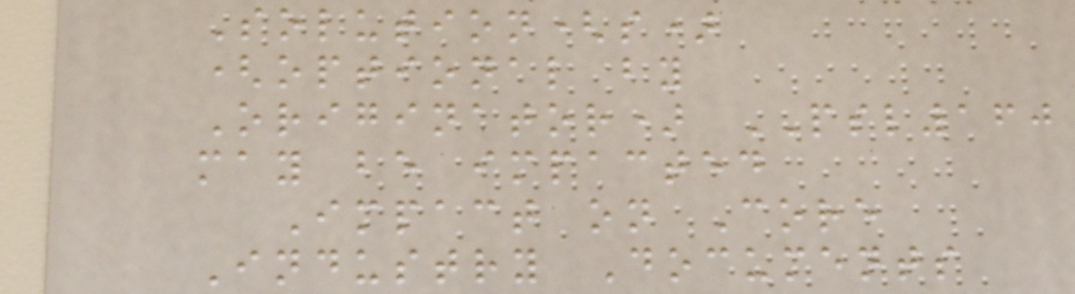Solution(s)
(optional by
Originator) PSL160
may be impacted
Impact on Core
Industry Documents
